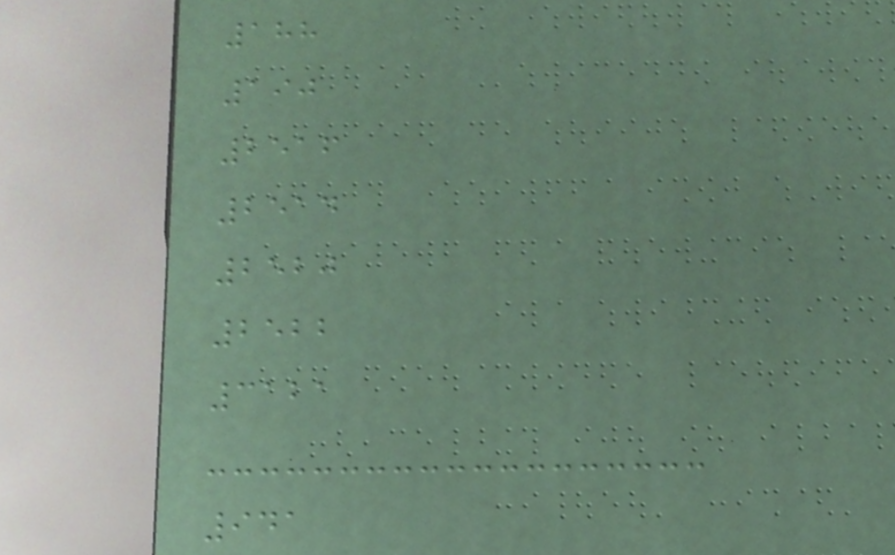188
190
2516
2514
2520
2522
3121
941
